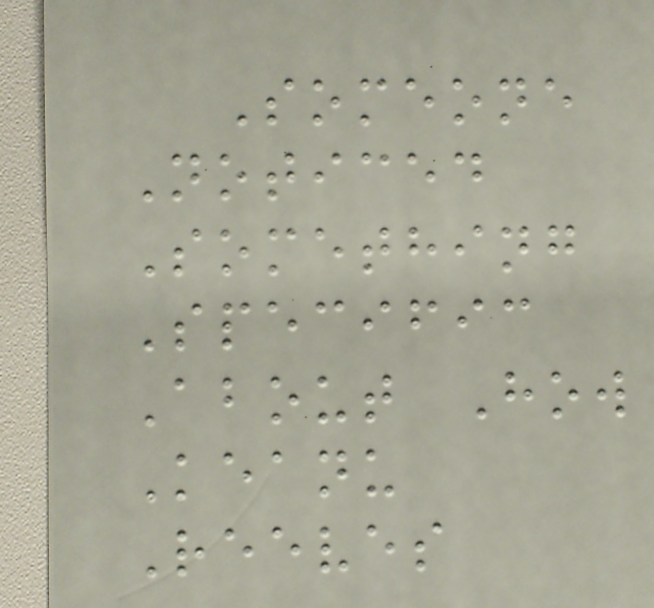Someone
Noticed
Something
Specific
About How
Keanu
Reeves
